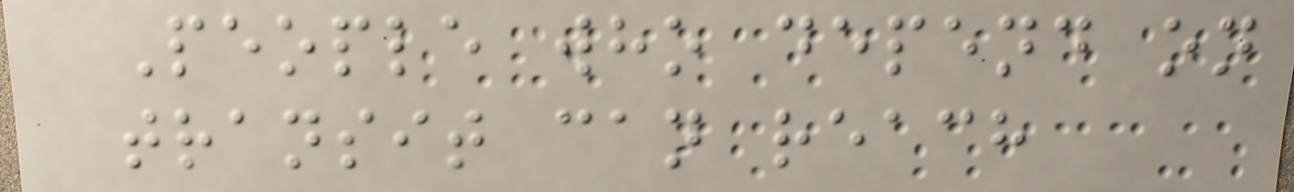People who depend on
transit can reach
